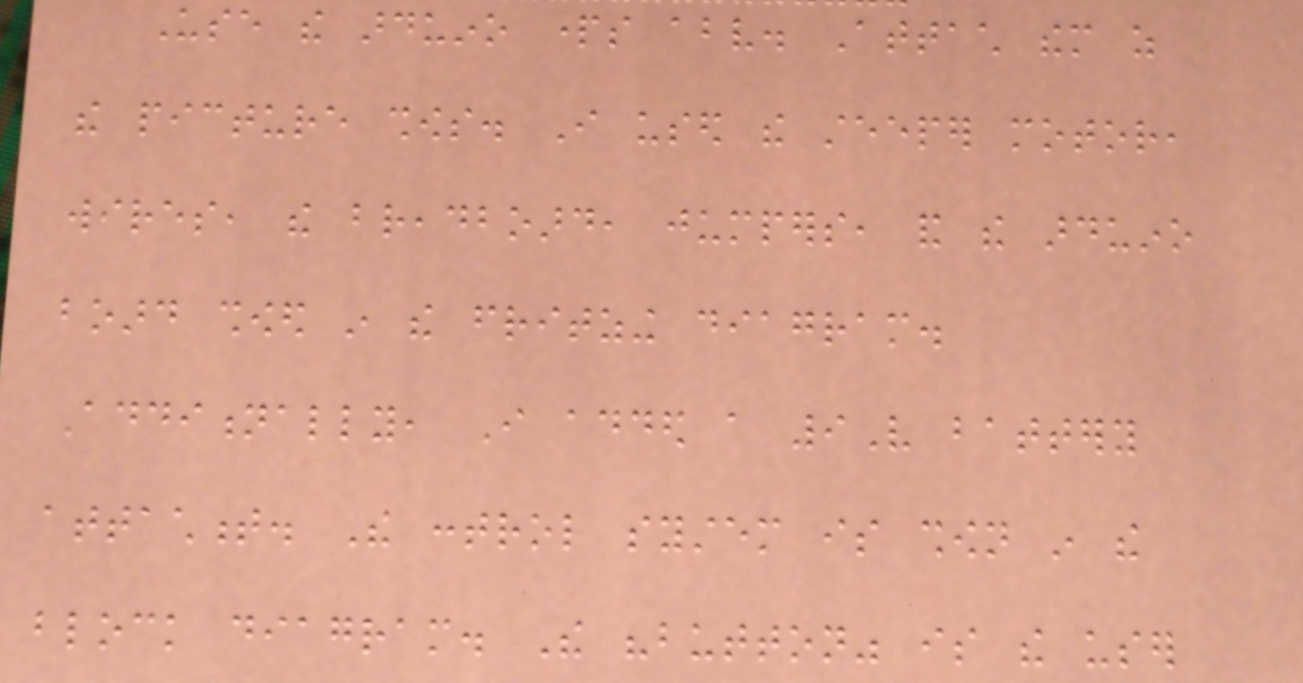Use the arduino parts above. Attach them as
the picture shows. I used the steeper motor,
wires, the breadboard, jumpers, and the arduino
board showed in the fritzing diagram.
Additionally, I added a 9V battery
attachment. The control system is shown in the
block diagram. The "button" is the user
